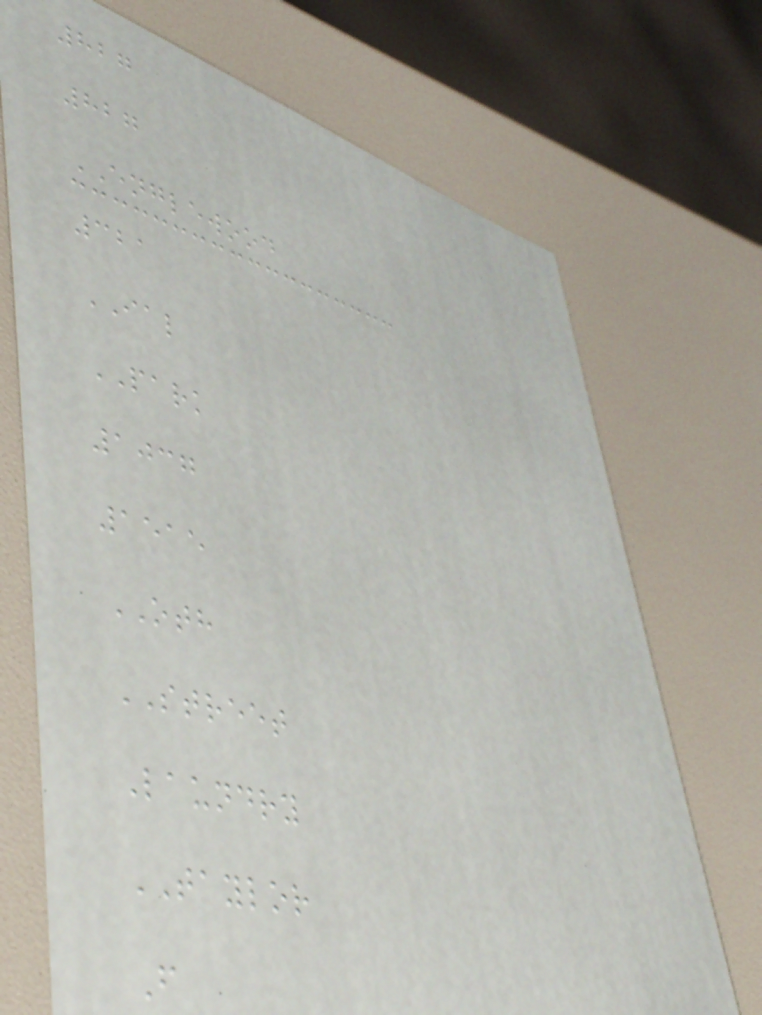827
827
ENGLEWOOD
321
IAL
PARK
1037
1515
OTH
STREET
Laundry
TAYLOR
F
